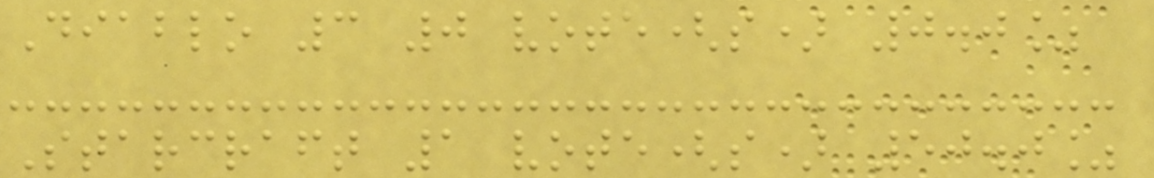Diablo 3 0 vote(s) 0.0%
Starcraft 1 vote(s) 50.0%
